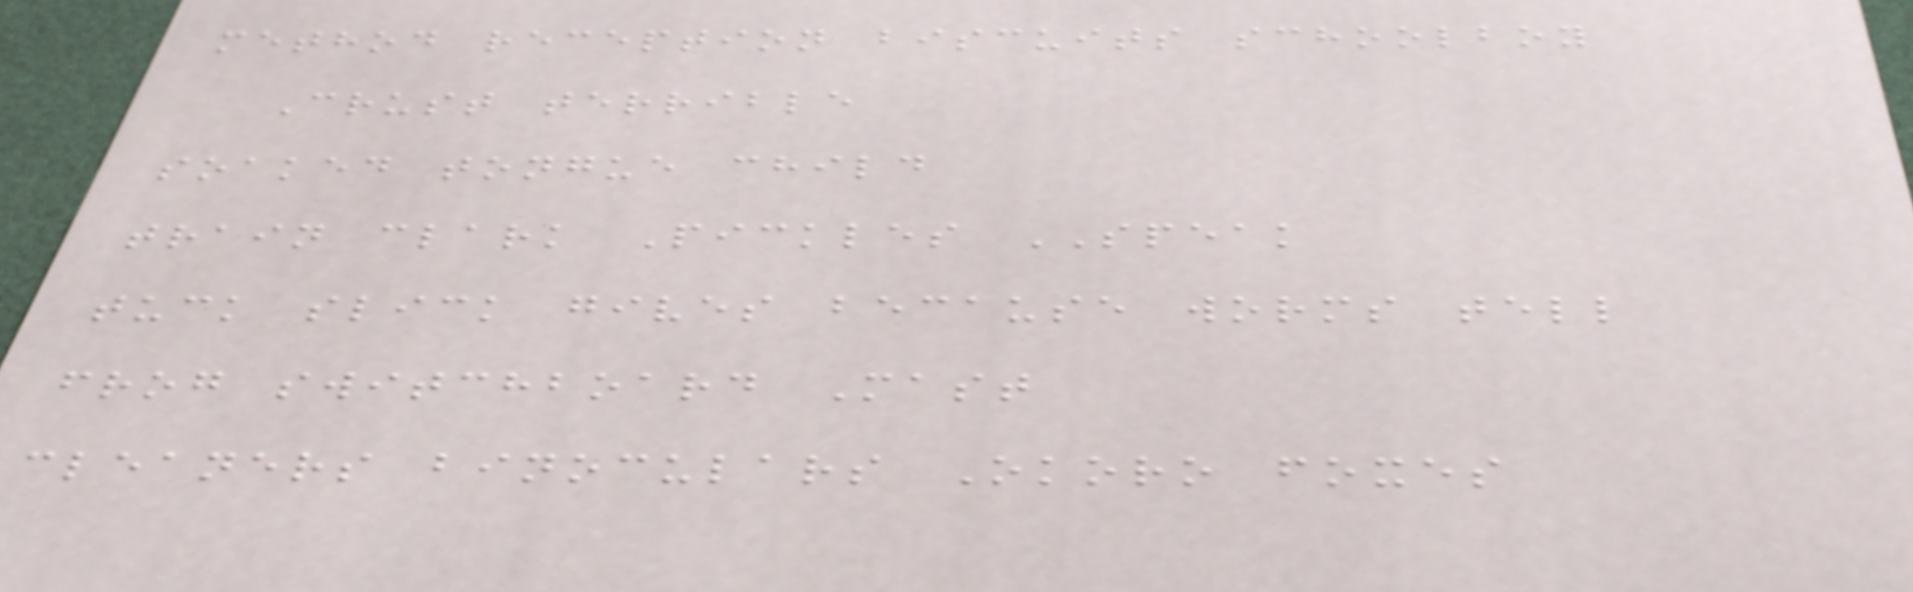method reception biscuits schoolboy
Crust terrible
soaked tongue child
train clark Pickles SPEAK
tuck slick gives because worms tell
frog switchboard Mast
cleaners binoculars Okoro foxes
